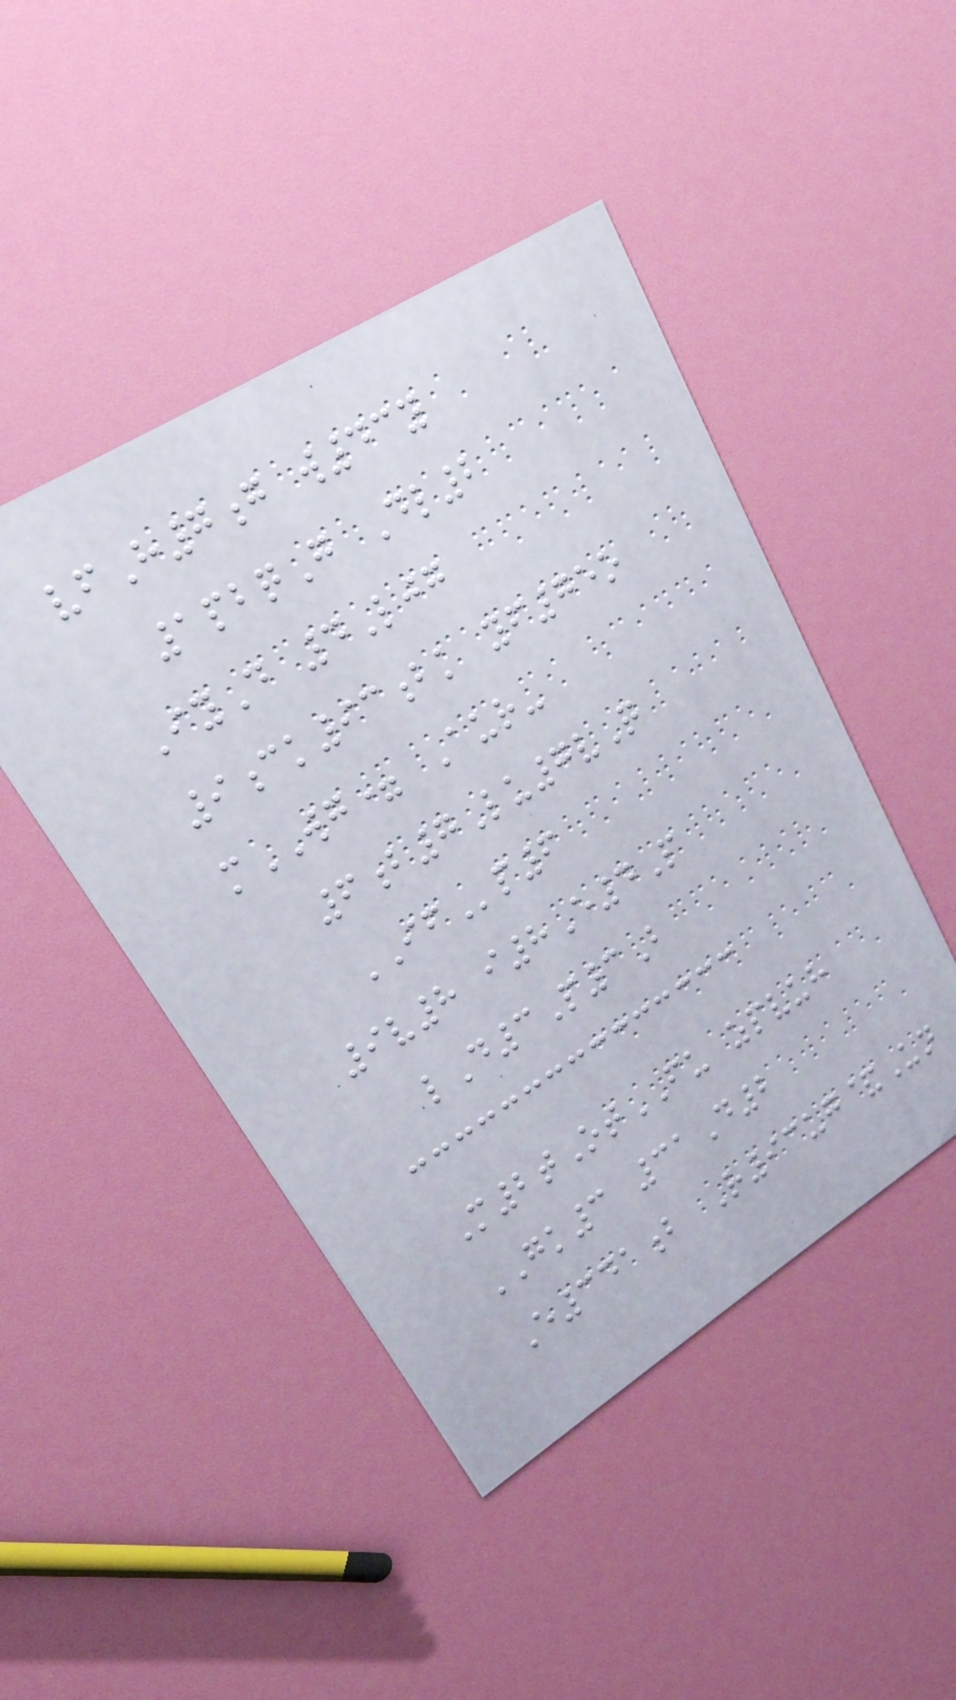vfH7g w43y
1pbqG Dl2
IyD 4Ljg
9ck93bk yf75o
mWG= Aur-
6b7Lu7vQ
IFp6
9v8 i8E4P
lD3P3B
M2tOtFU zpvuh
GK3 31D2
E341b R93ug&Un
